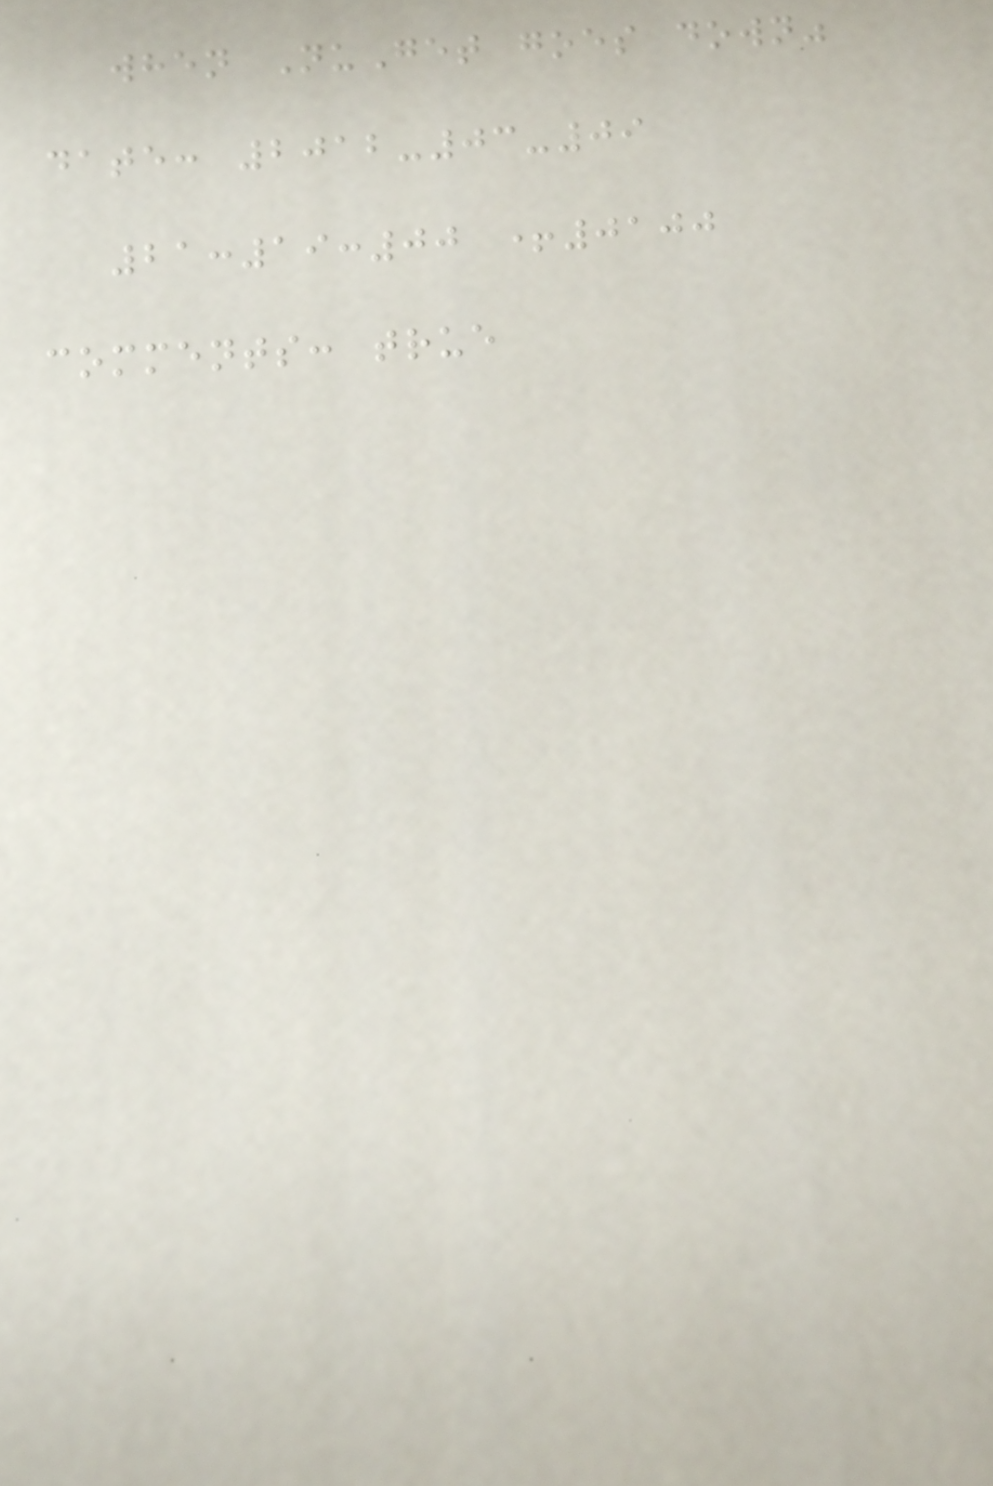when NuGet goes down"
date: 2012-03-09
21:19:00 +0100
comments: true
